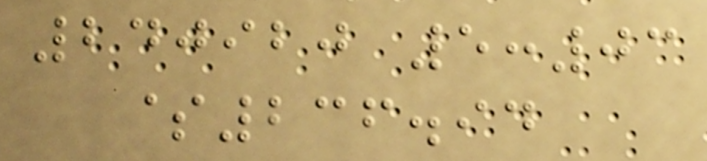240920 5:03
$236.94
